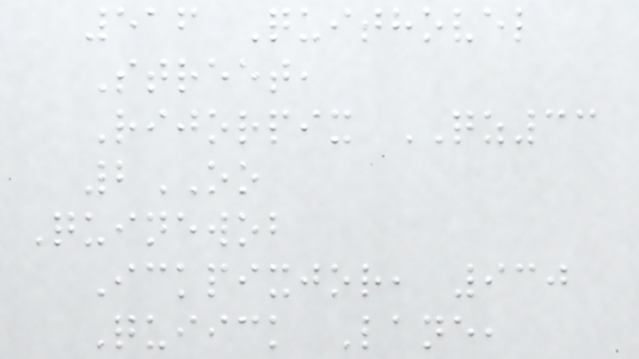516 Quithovel
Street,
Rijorpix QZ33
2OO
Quinewob
Ickpixjor, 930
Quiick Lane,
